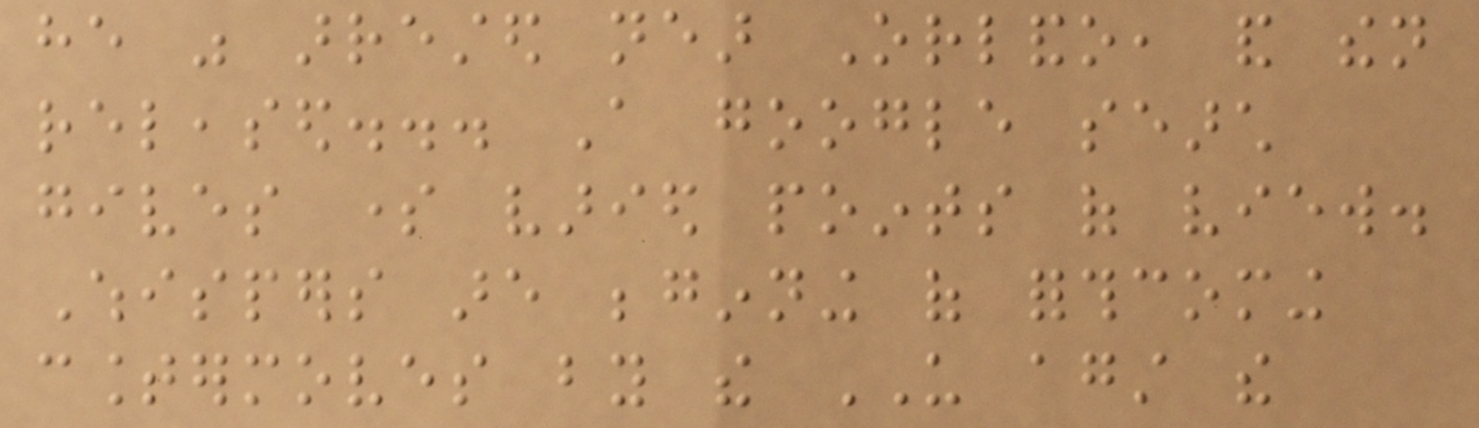he was arrested near Orlando, and then
released... A google search
gives some varied points of view.
Whispers are beginning of forthcoming
countermoves by the US against the
